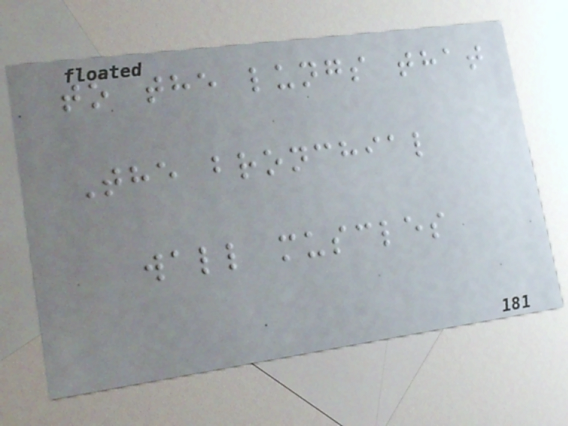to the lungs that
The bronchial
wall muscles
